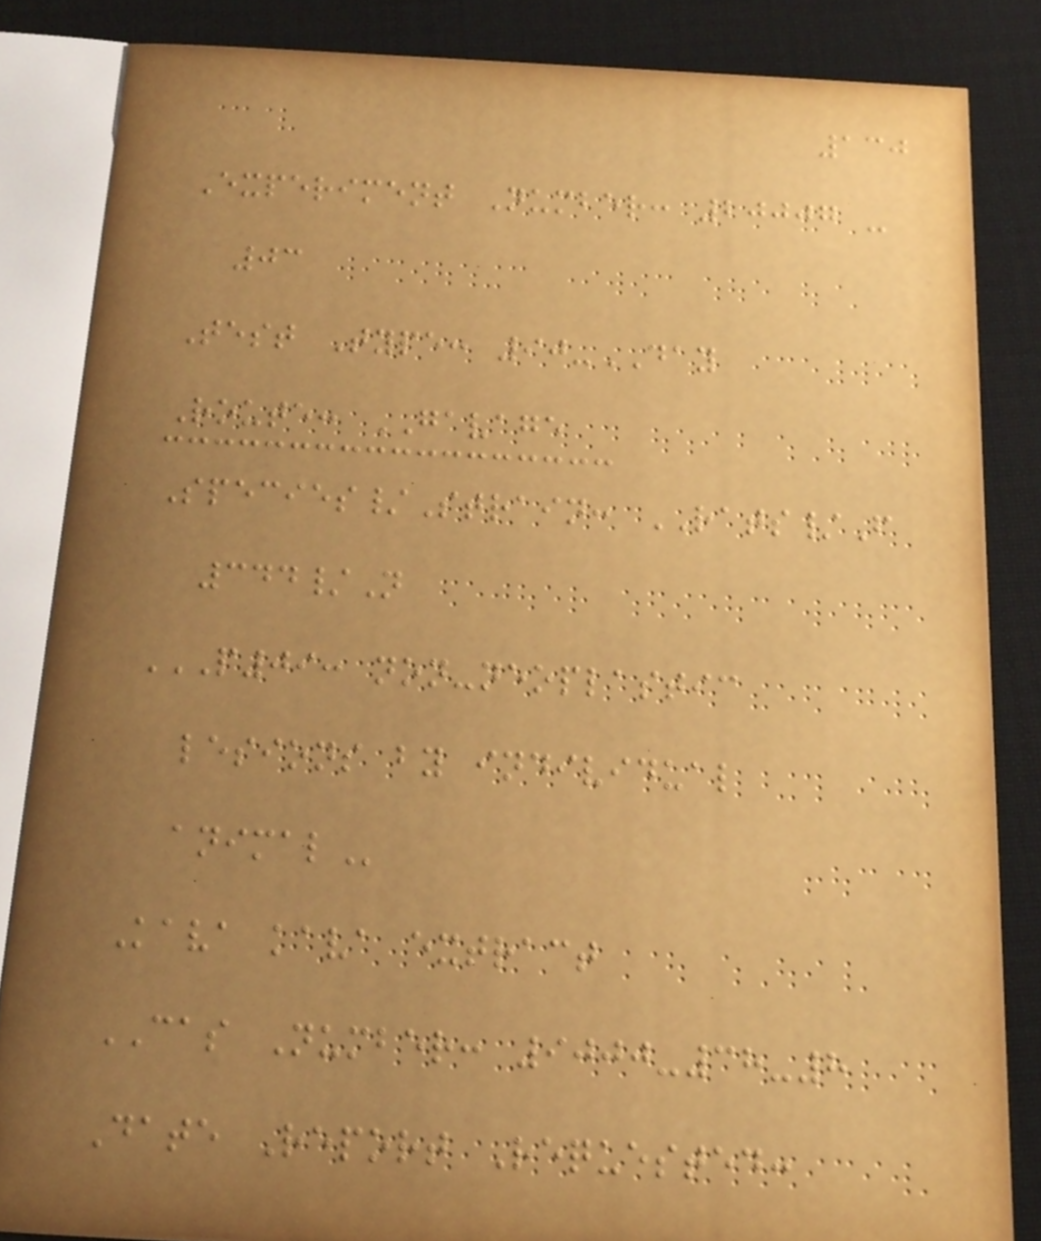130
Experiment Number: 20007 -
03
Test Type: 90-DAY
Route: GAVAGE
Species/Strain: RATS/F
344/N
P09: NON-NEOPLASTIC
LESIONS BY INDIVIDUAL
ANIMAL
Kava kava extract
CAS Number: 9000-38-8
Date Report Requested:
